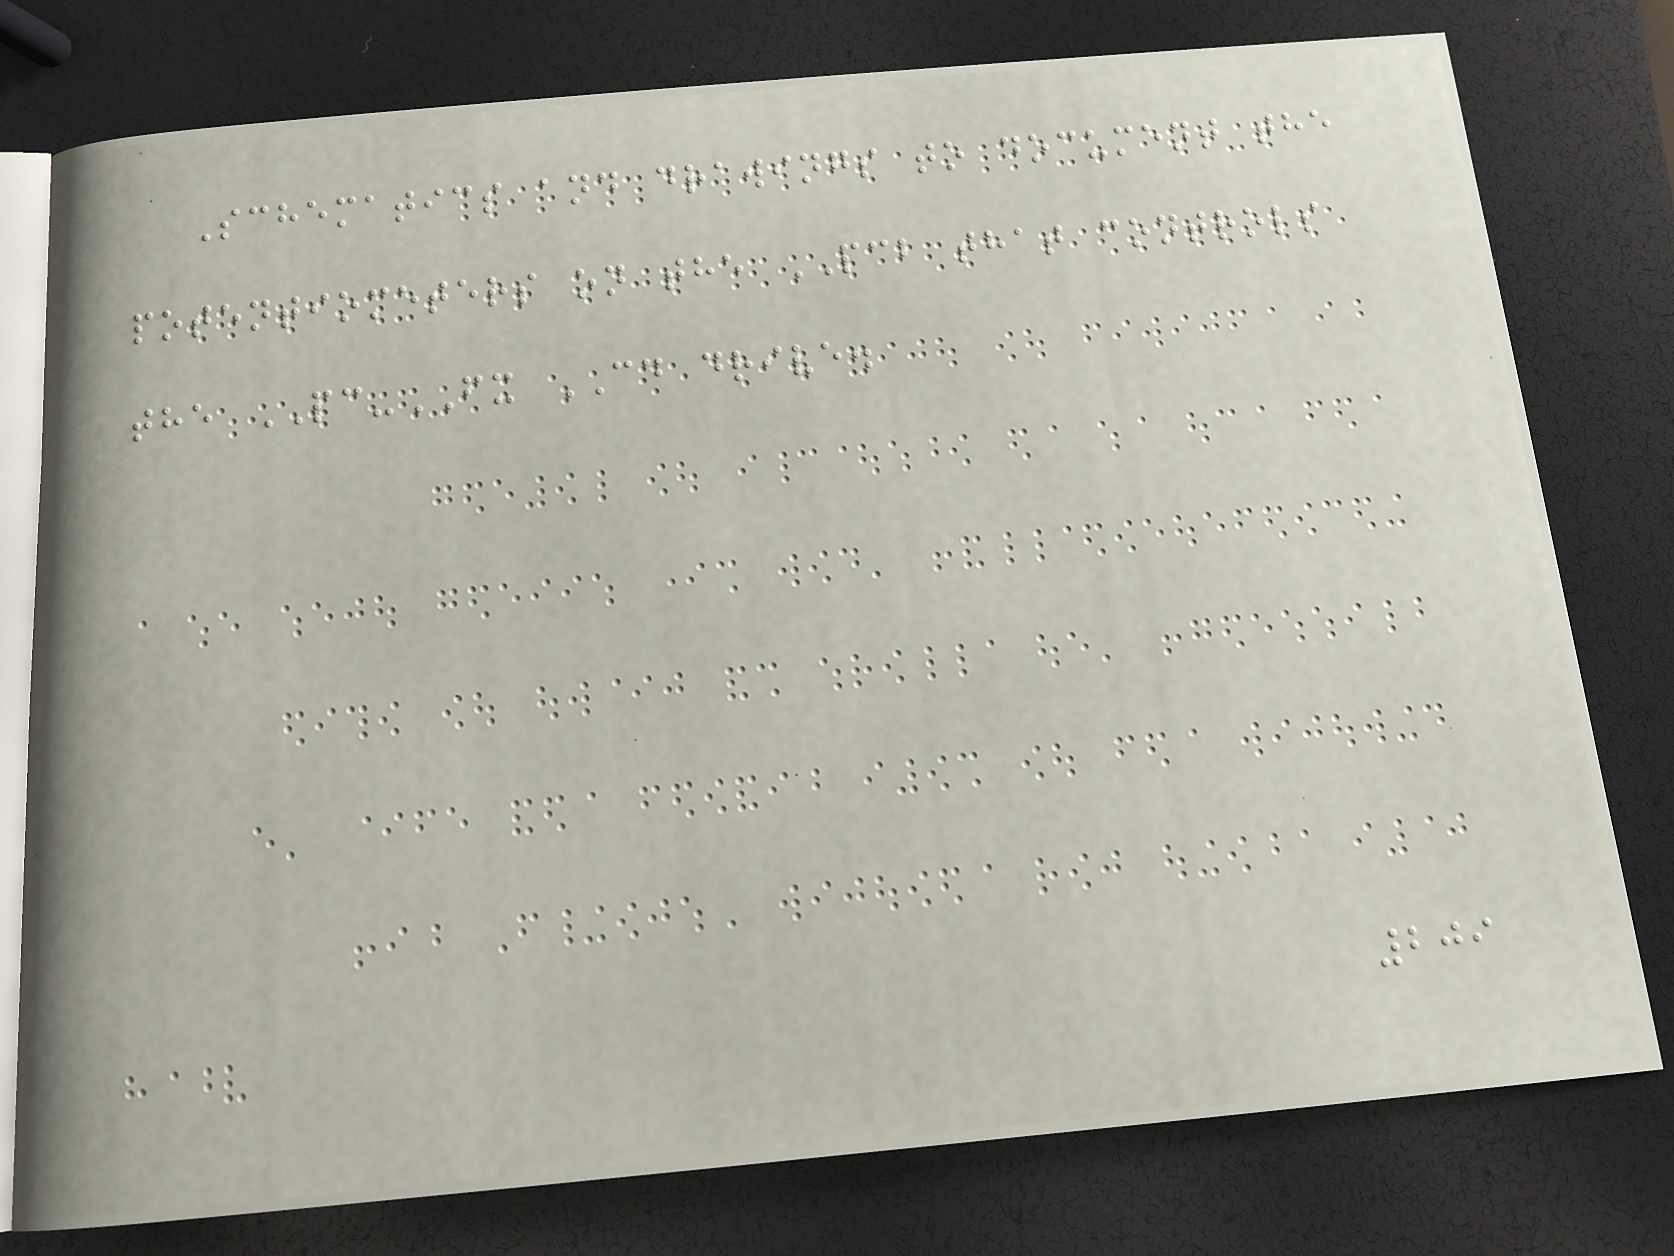Schematics and drawings to document the
potentiometers on the PCB that controls
the PC-FX CD drive.
209
